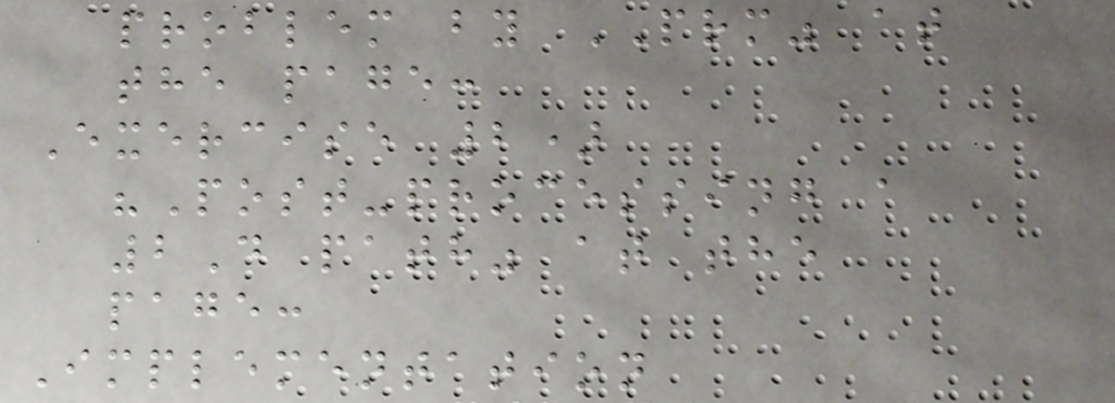problem by PRM" at
the page:
Exercise 2)
"Post-processing a
2D path" at the
page:
Implementation
